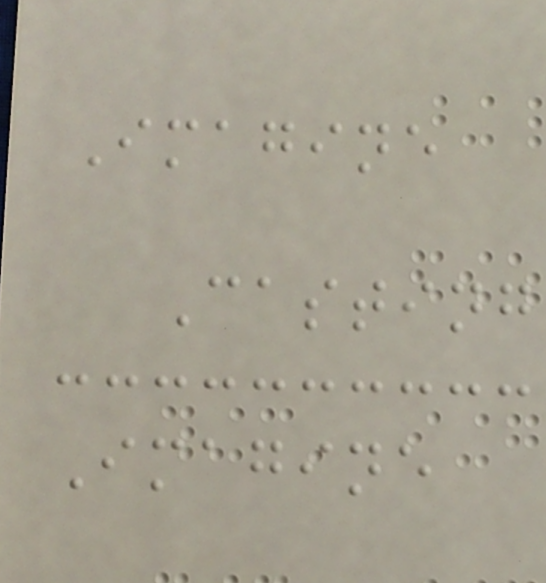Imagine
Casting
Imagine
